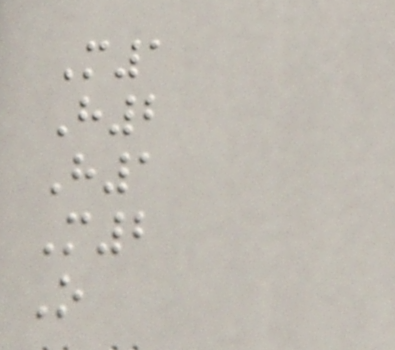M1
H2
H1
M2
O
